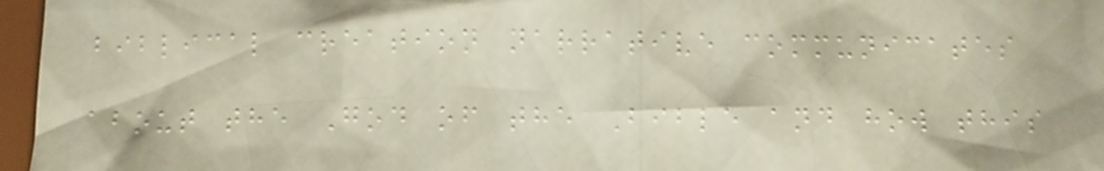biblical creation narrative communicates
about the God of the Bible and how this
